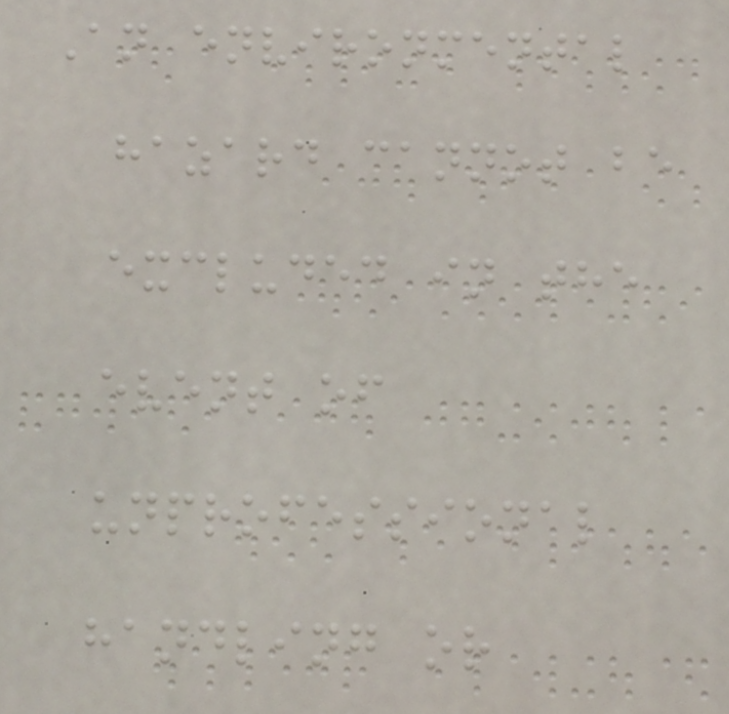An environmental
hazard cannot be
excluded in the
event of
unprofessional
handling or
